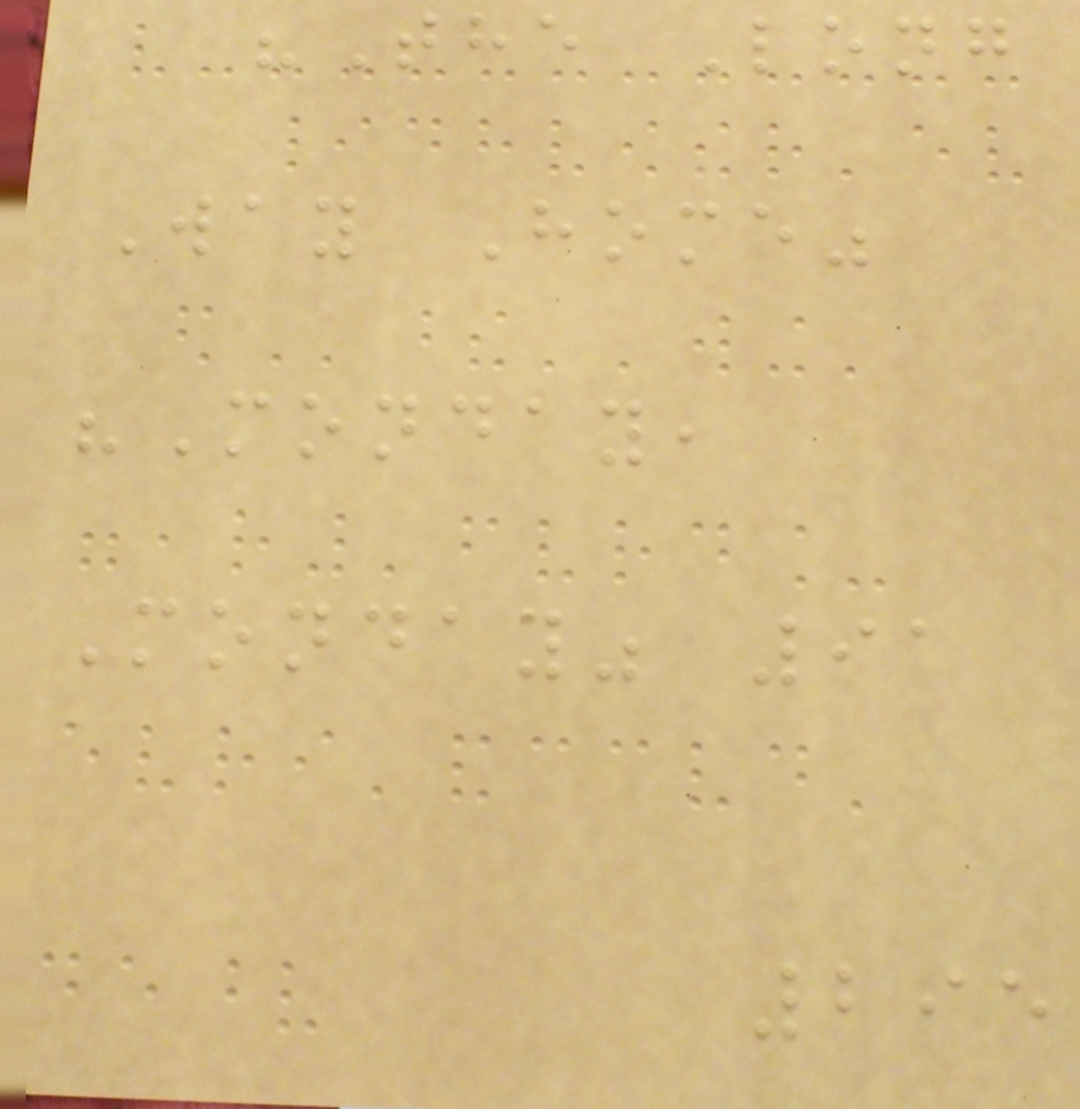"The Long
Way Home"
"Monday,
Monday" 91
295
